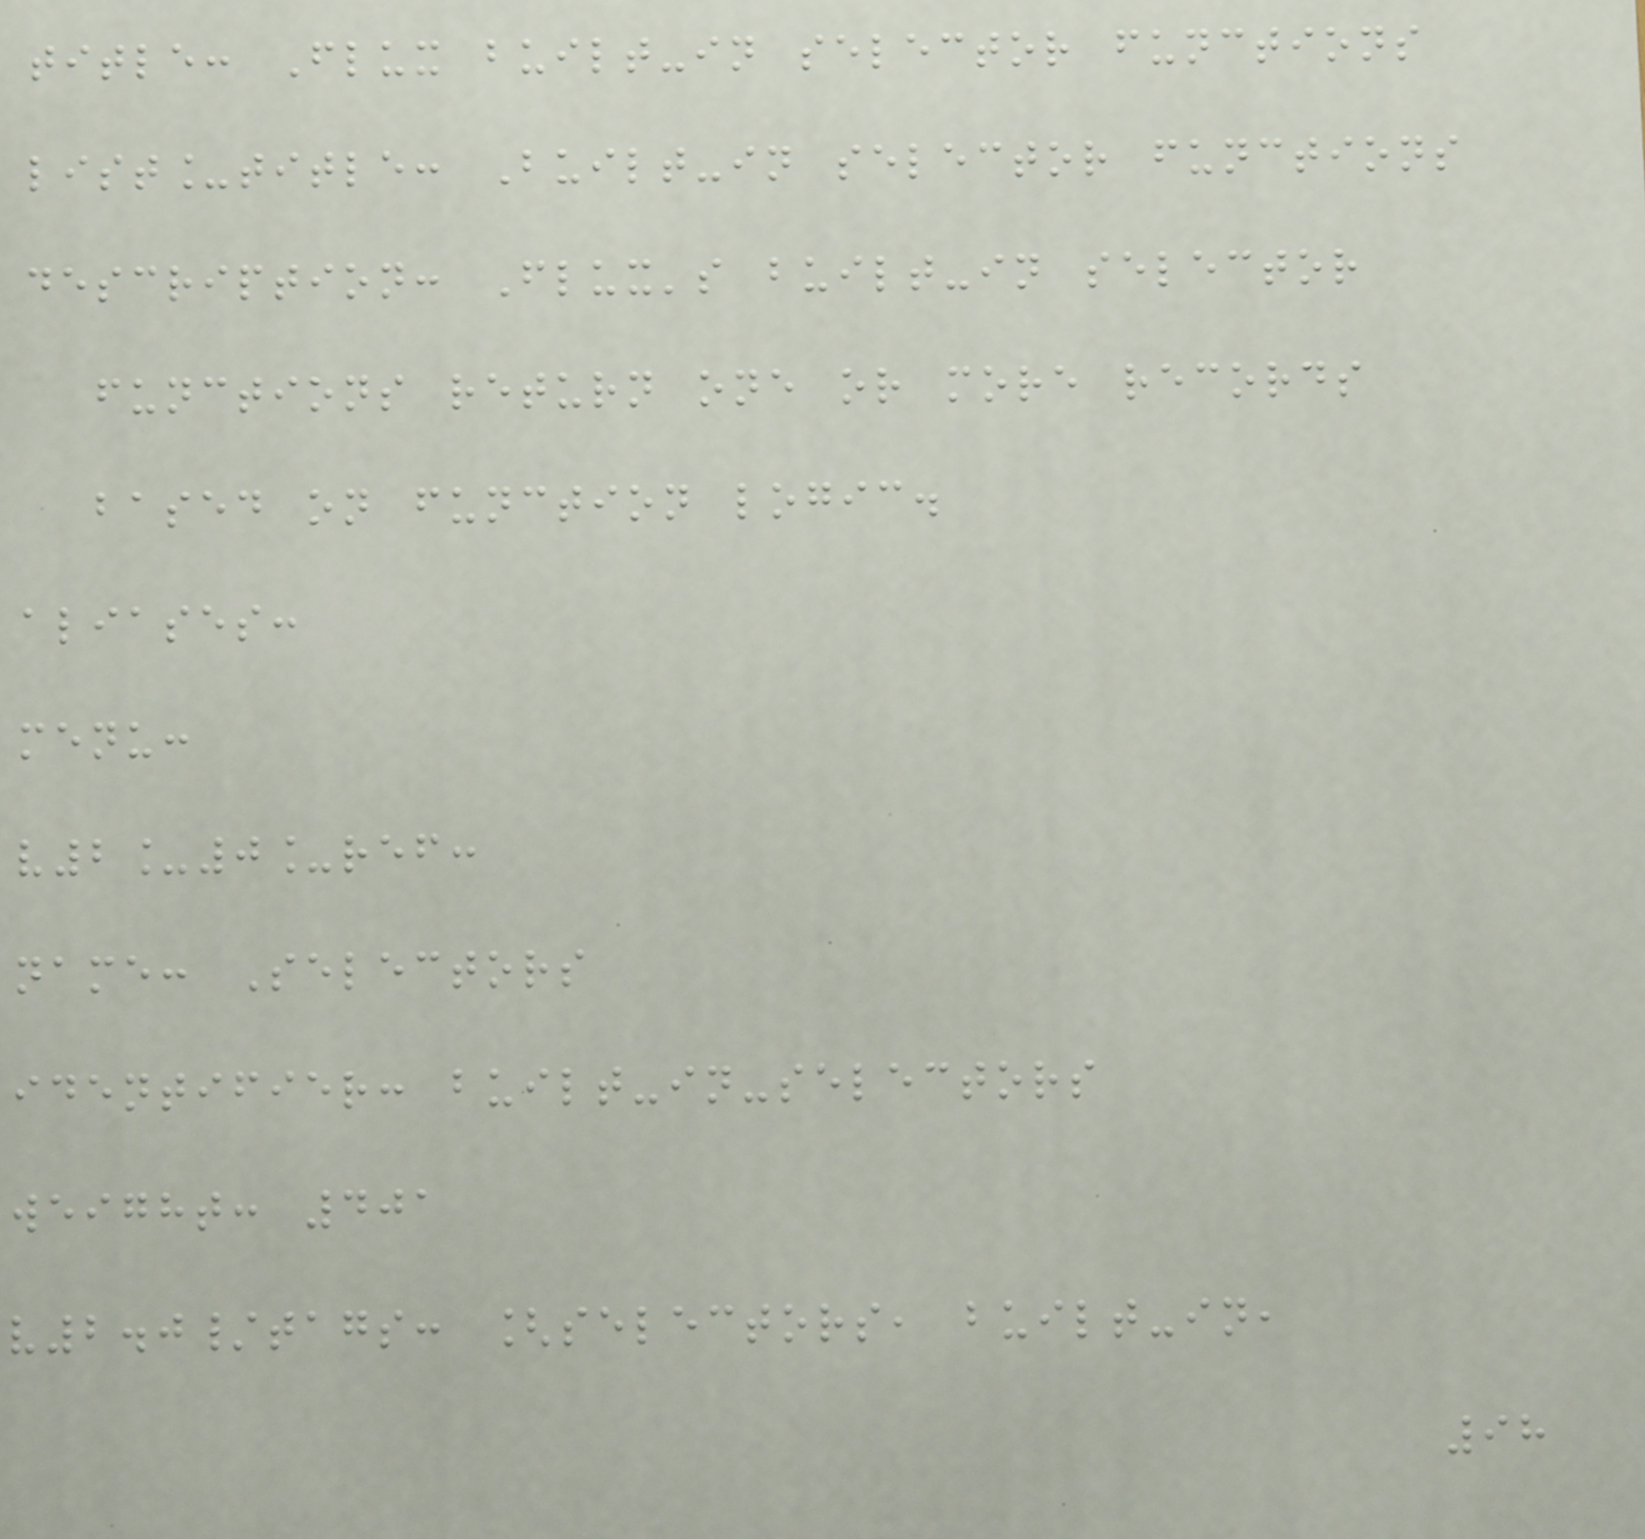title: Flux built-in selector functions
list_title: Built-in selector functions
description: Flux's built-in selector
functions return one or more records
based on function logic.
aliases:
menu:
v2_0_ref:
name: Selectors
identifier: built-in-selectors
weight: 401
v2.0/tags: [selectors, built-in,
98
